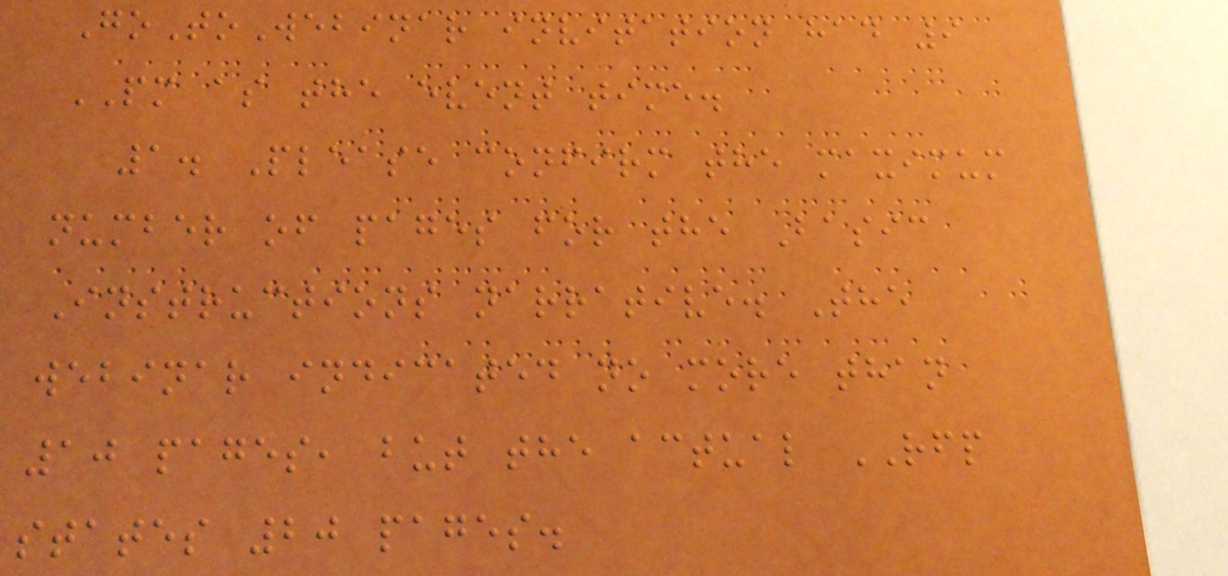GoToWebinar invitation had 9
PM as the event time.
1. Please confirm the maximum
number of pages for the Basic
Instructions narrative. The
webinar indicated no more than
10 pages, but the actual RFP
states 20 pages.
